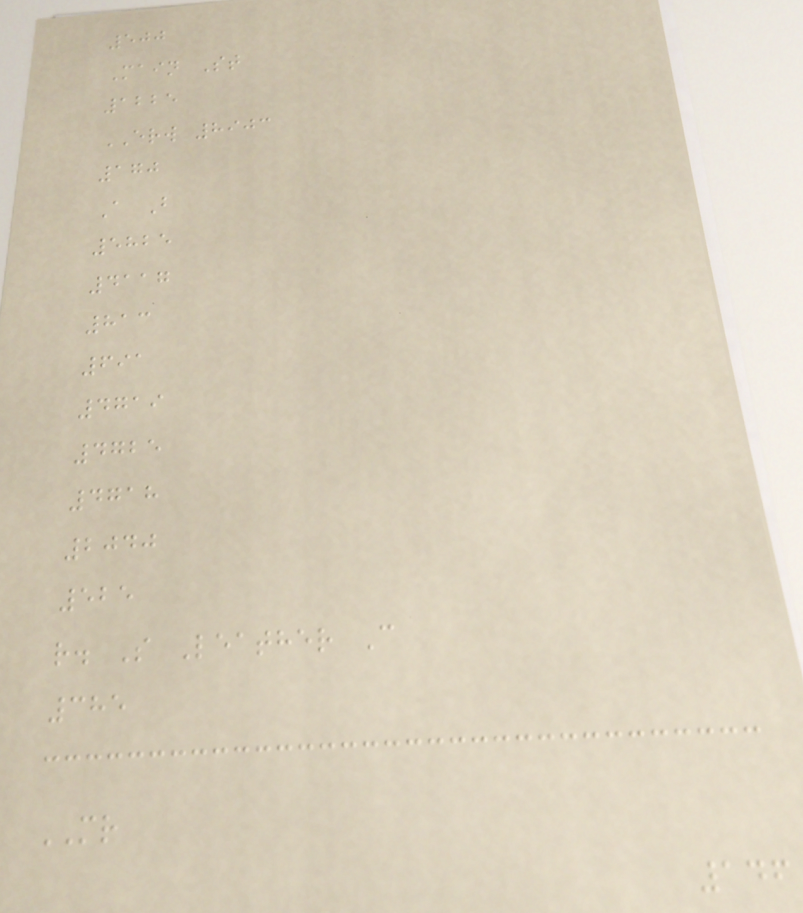500
Main St
1225
ERW 8903
170
A B
5825
4117
813
691
4719
4725
4718
2040
525
r. S Leather C
385
MR
146
